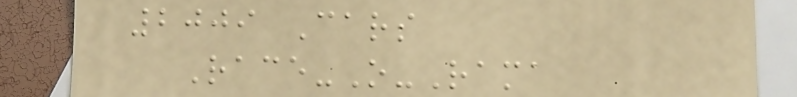2009 Cars
Race-O-Rama
